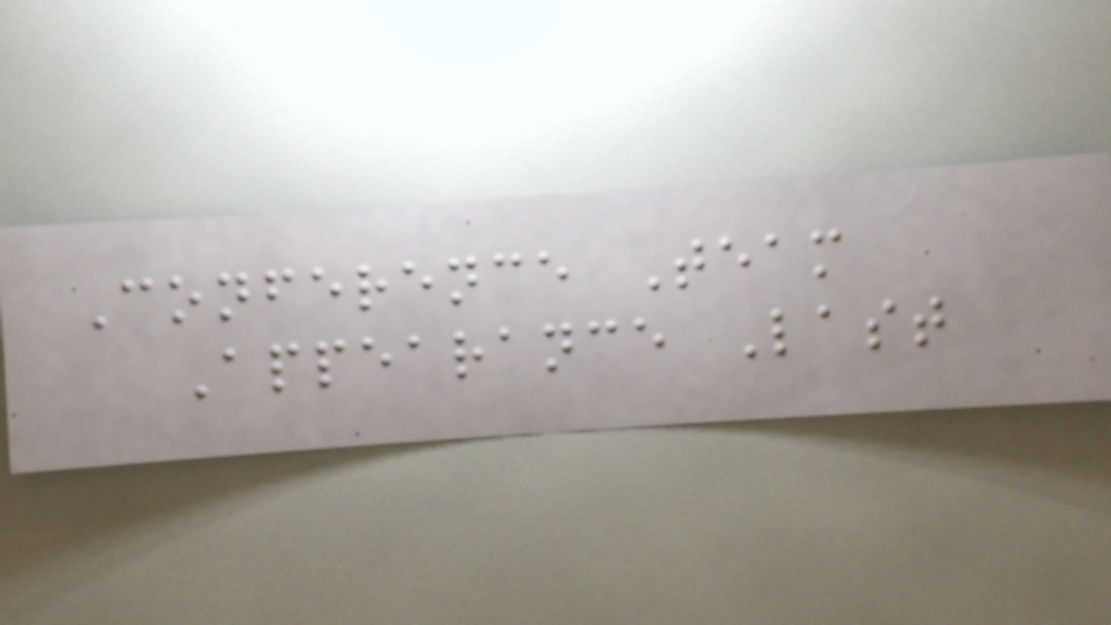Conference Team
Appearance Last
